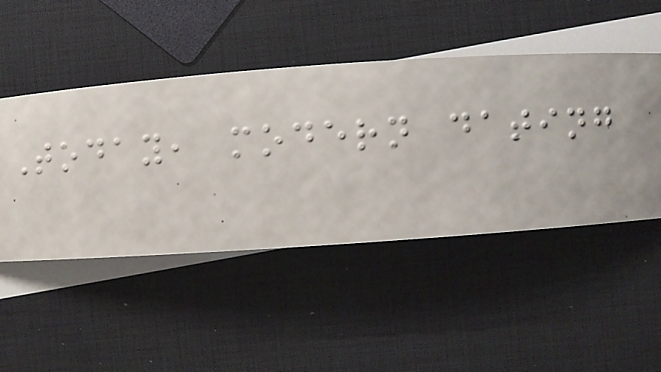Today, modern dating
